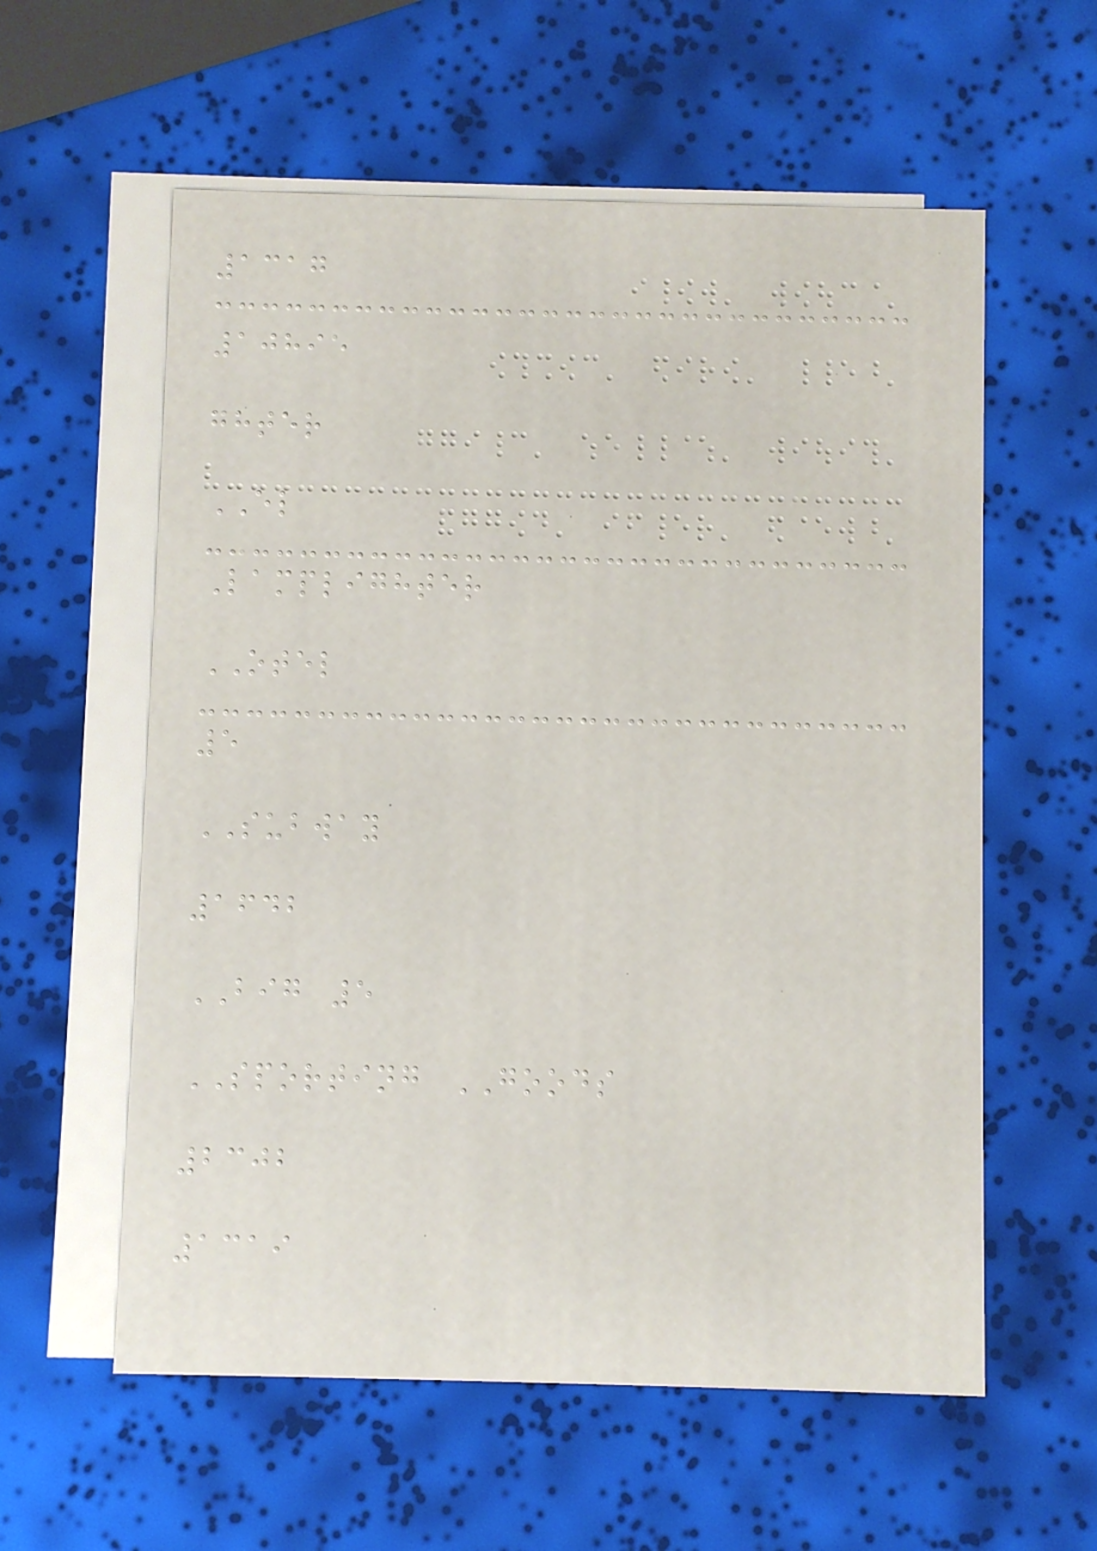1317
10895
ghter
EL
Lamplighter
OTEL
5
SUBWAY
1642
BIG 5
SPORTING GOODS
2302
1319
